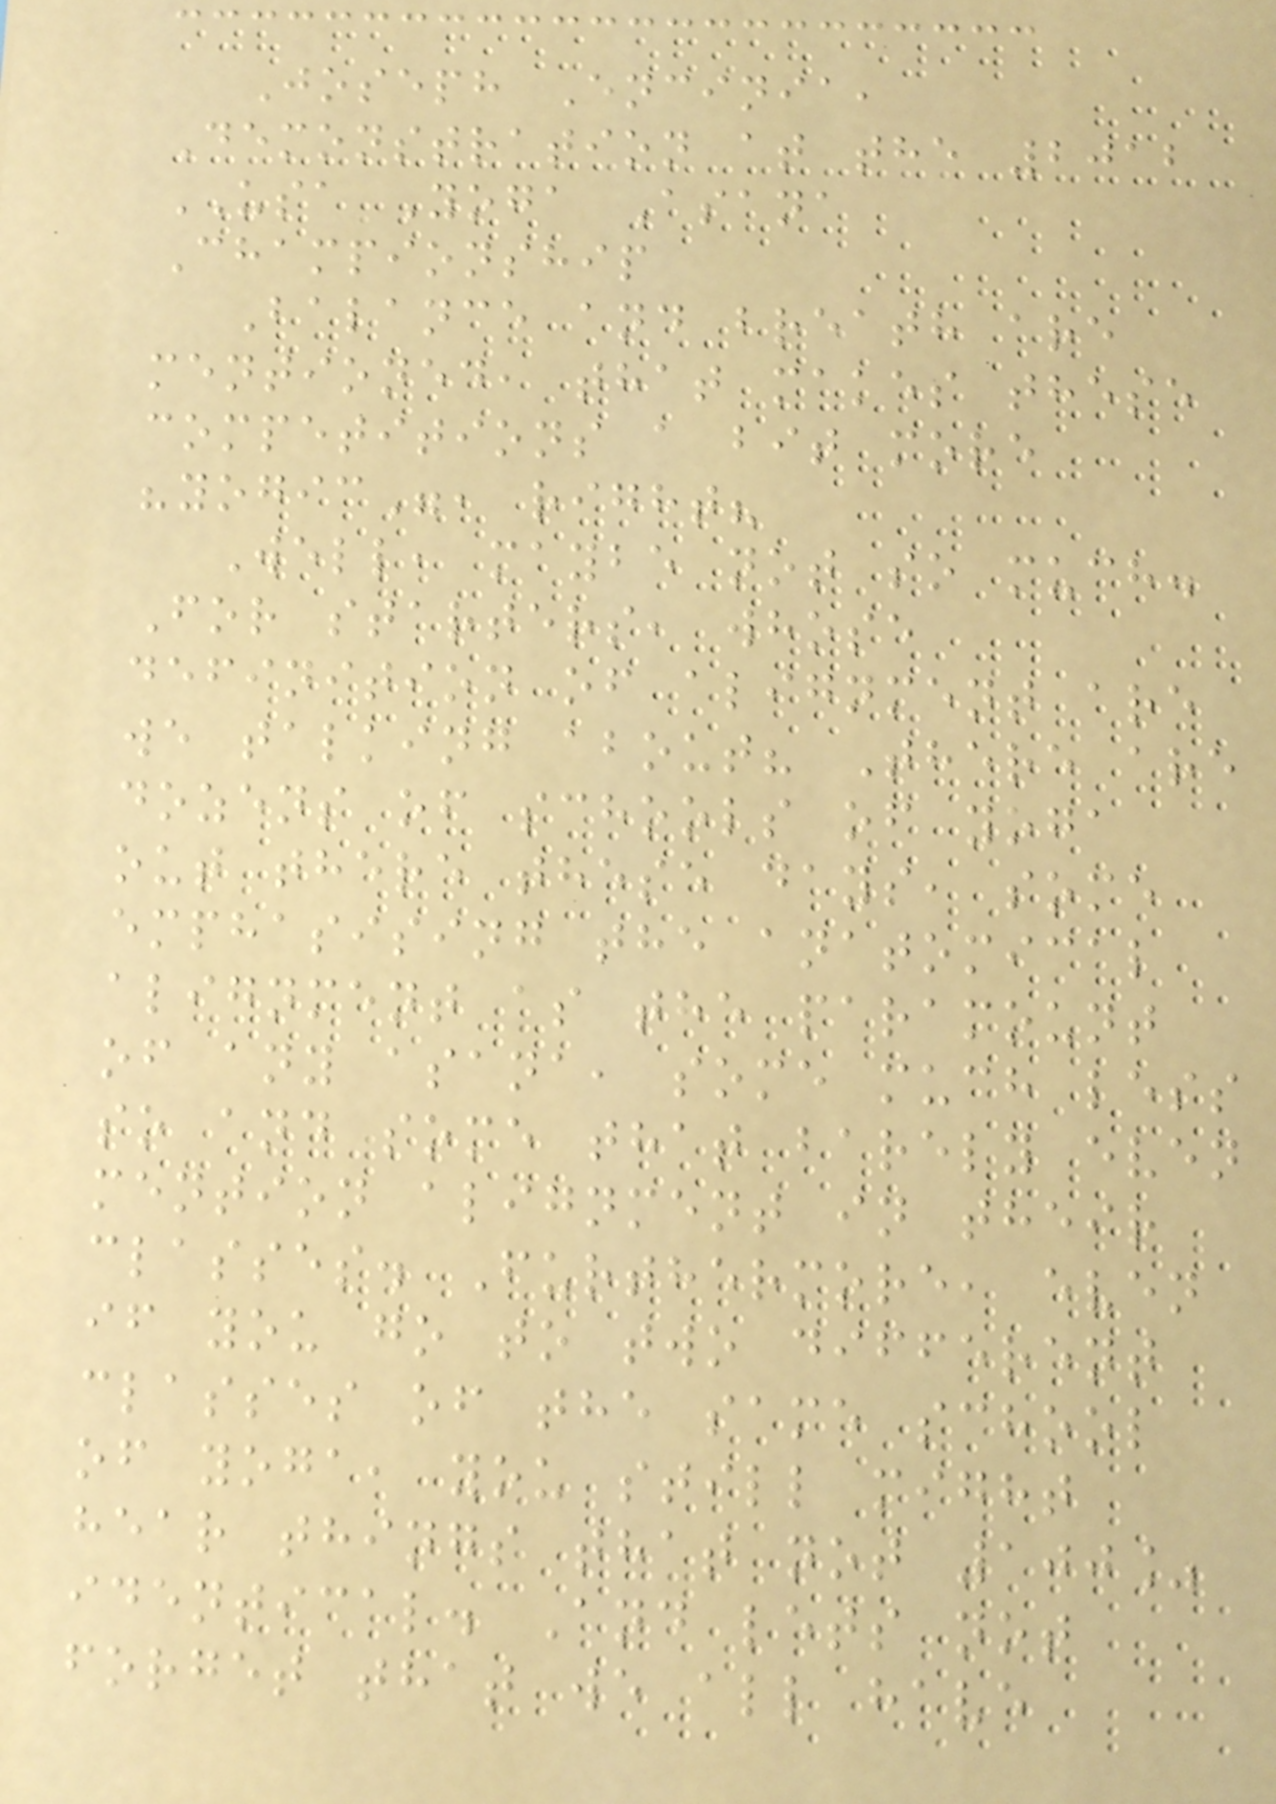Joseph Encinia,
Demonstration at the 2012
USA Yoga Asana
Championship
Balance and breath are
mentioned, that makes these
competitions a bit more
"yogic", right?
Well, maybe not so much.
For starters, whose
definition of alignment are
we talking about? There are
dozens of schools of yoga
out there these days, some
emphasising the anatomical
alignment as the paramount
of any asana, some much less
so and some that barely even
mention alignment in their
classes. Furthermore, even
if you go to two different
classes of the same school
of yoga, you still might
hear things that not 100%
identical. And lets not
forget that we all have
